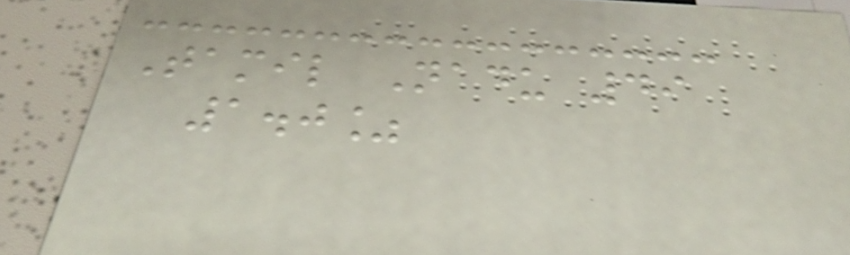Tamil Nadu 49
1.0%
